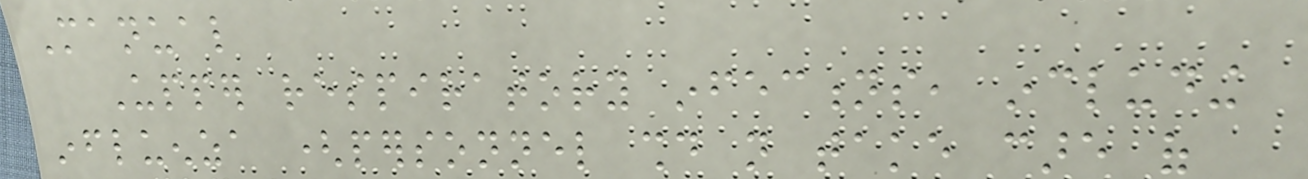Manual
Upper respiratory infections, including
influenza (personnel should not take care of
